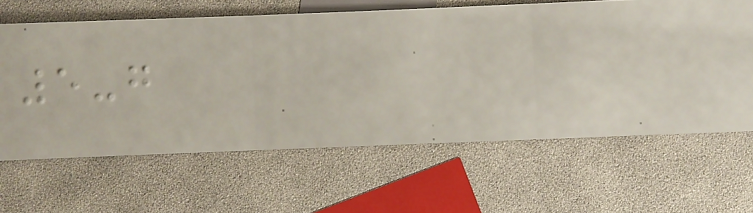5-g
